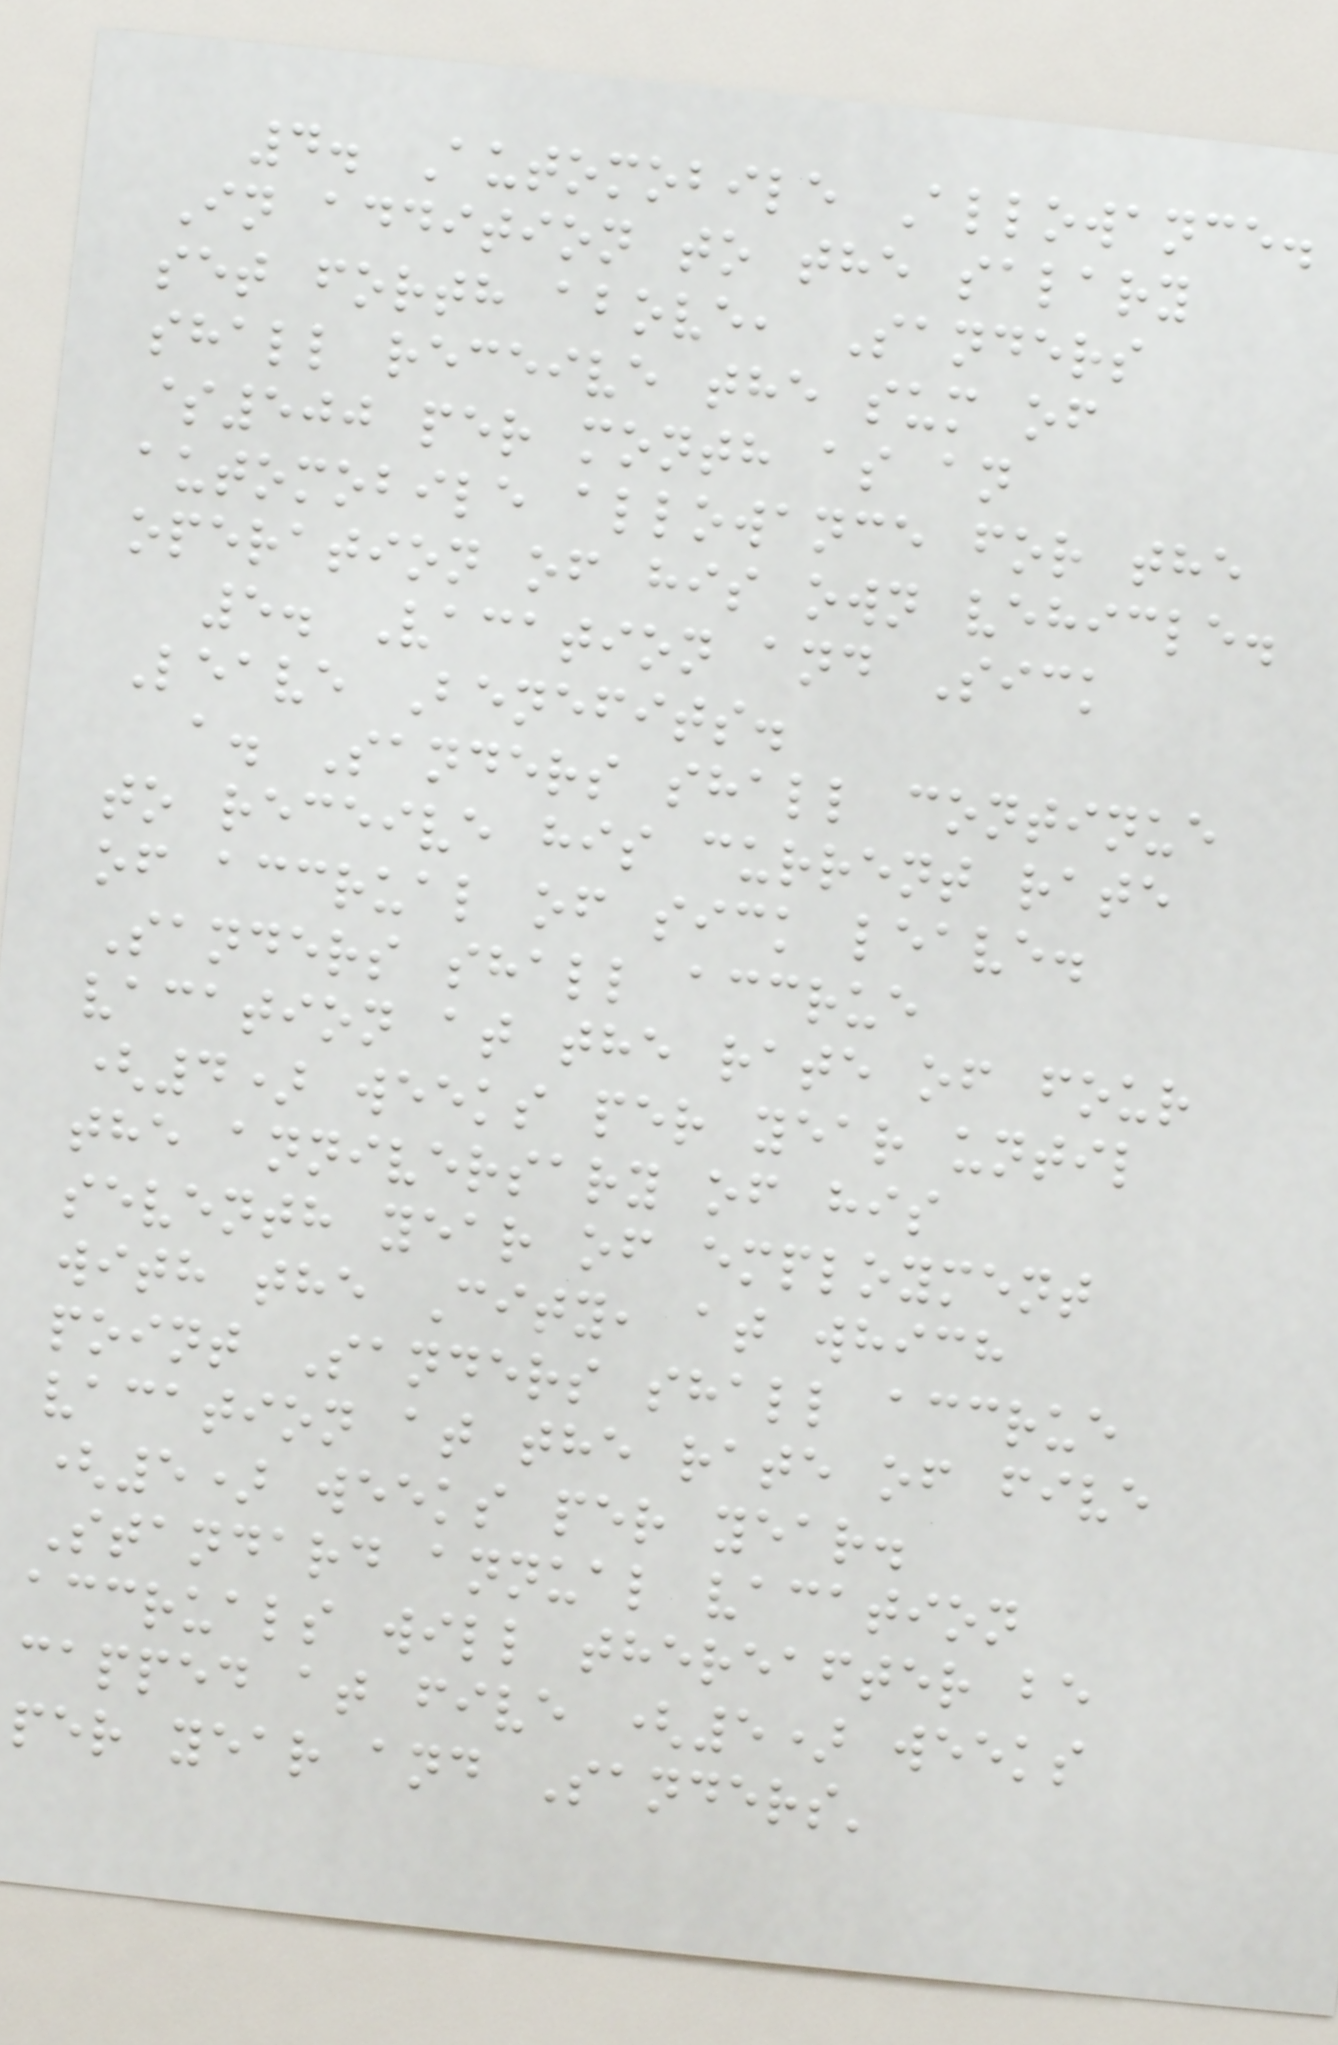4. Automobile Allowance.
In addition to the salary
set forth above, Sanders
shall receive the sum of
$500 per month as an
automobile allowance for the
operation of his own vehicle.
5. Vacation and Sick
Leave Benefits.
a. Sanders shall continue
to receive his current rate
of accrual of sick leave.
Sanders shall accrue
vacation at the rate of four
(4) weeks per year until
the anniversary of his
seventh year of employment
with the City, at which
point Sanders shall accrue
vacation at the rate of five
(5) weeks per year.
Standard annual vacation
accruals will thereafter be
capped at five (5) weeks
per year and Sanders'
